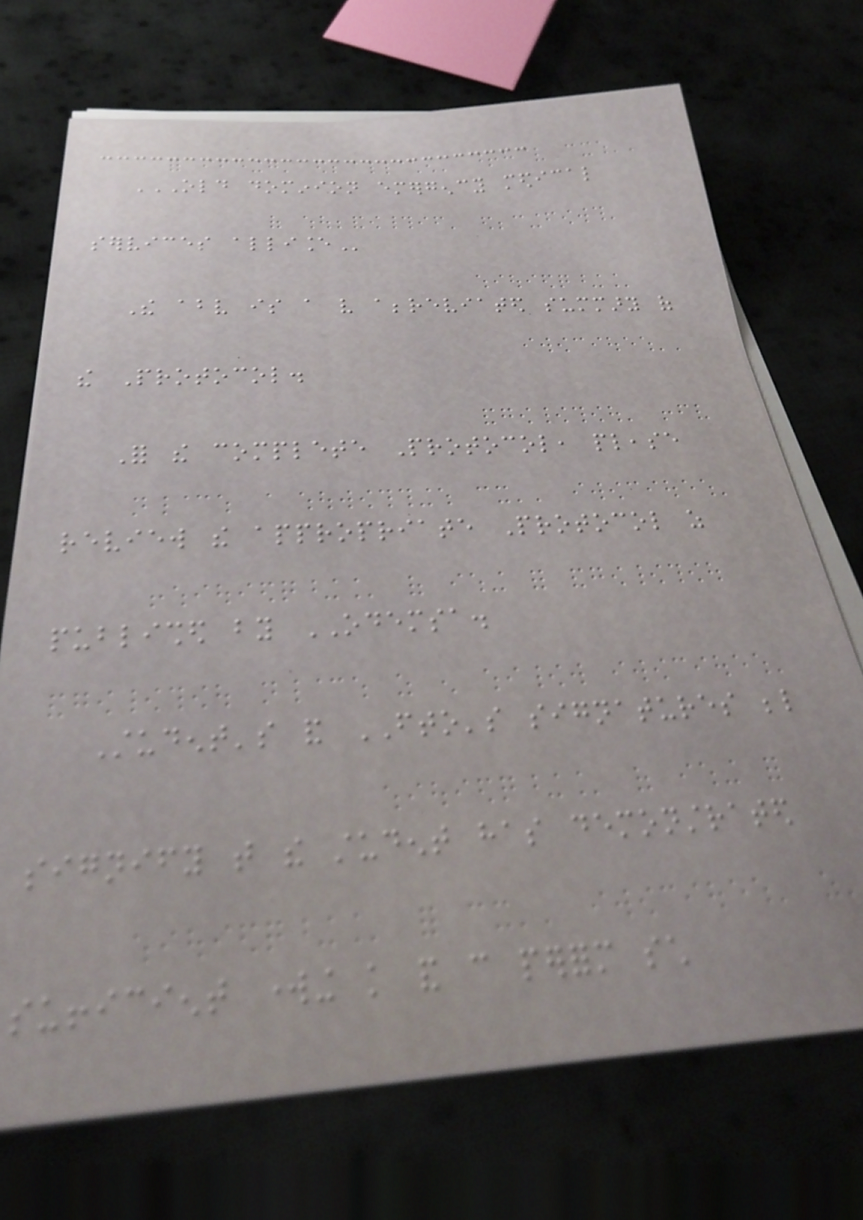OLD DOMINION EMERGENCY MEDICAL
SERVICES ALLIANCE
The above is a very abbreviated summary of
the Protocol.
For the complete Protocol, please
review the appropriate Protocol as
published by ODEMSA.
Student's and FTO's signatures below
signify that the student has demonstrated
sufficient working knowledge and can perform such
